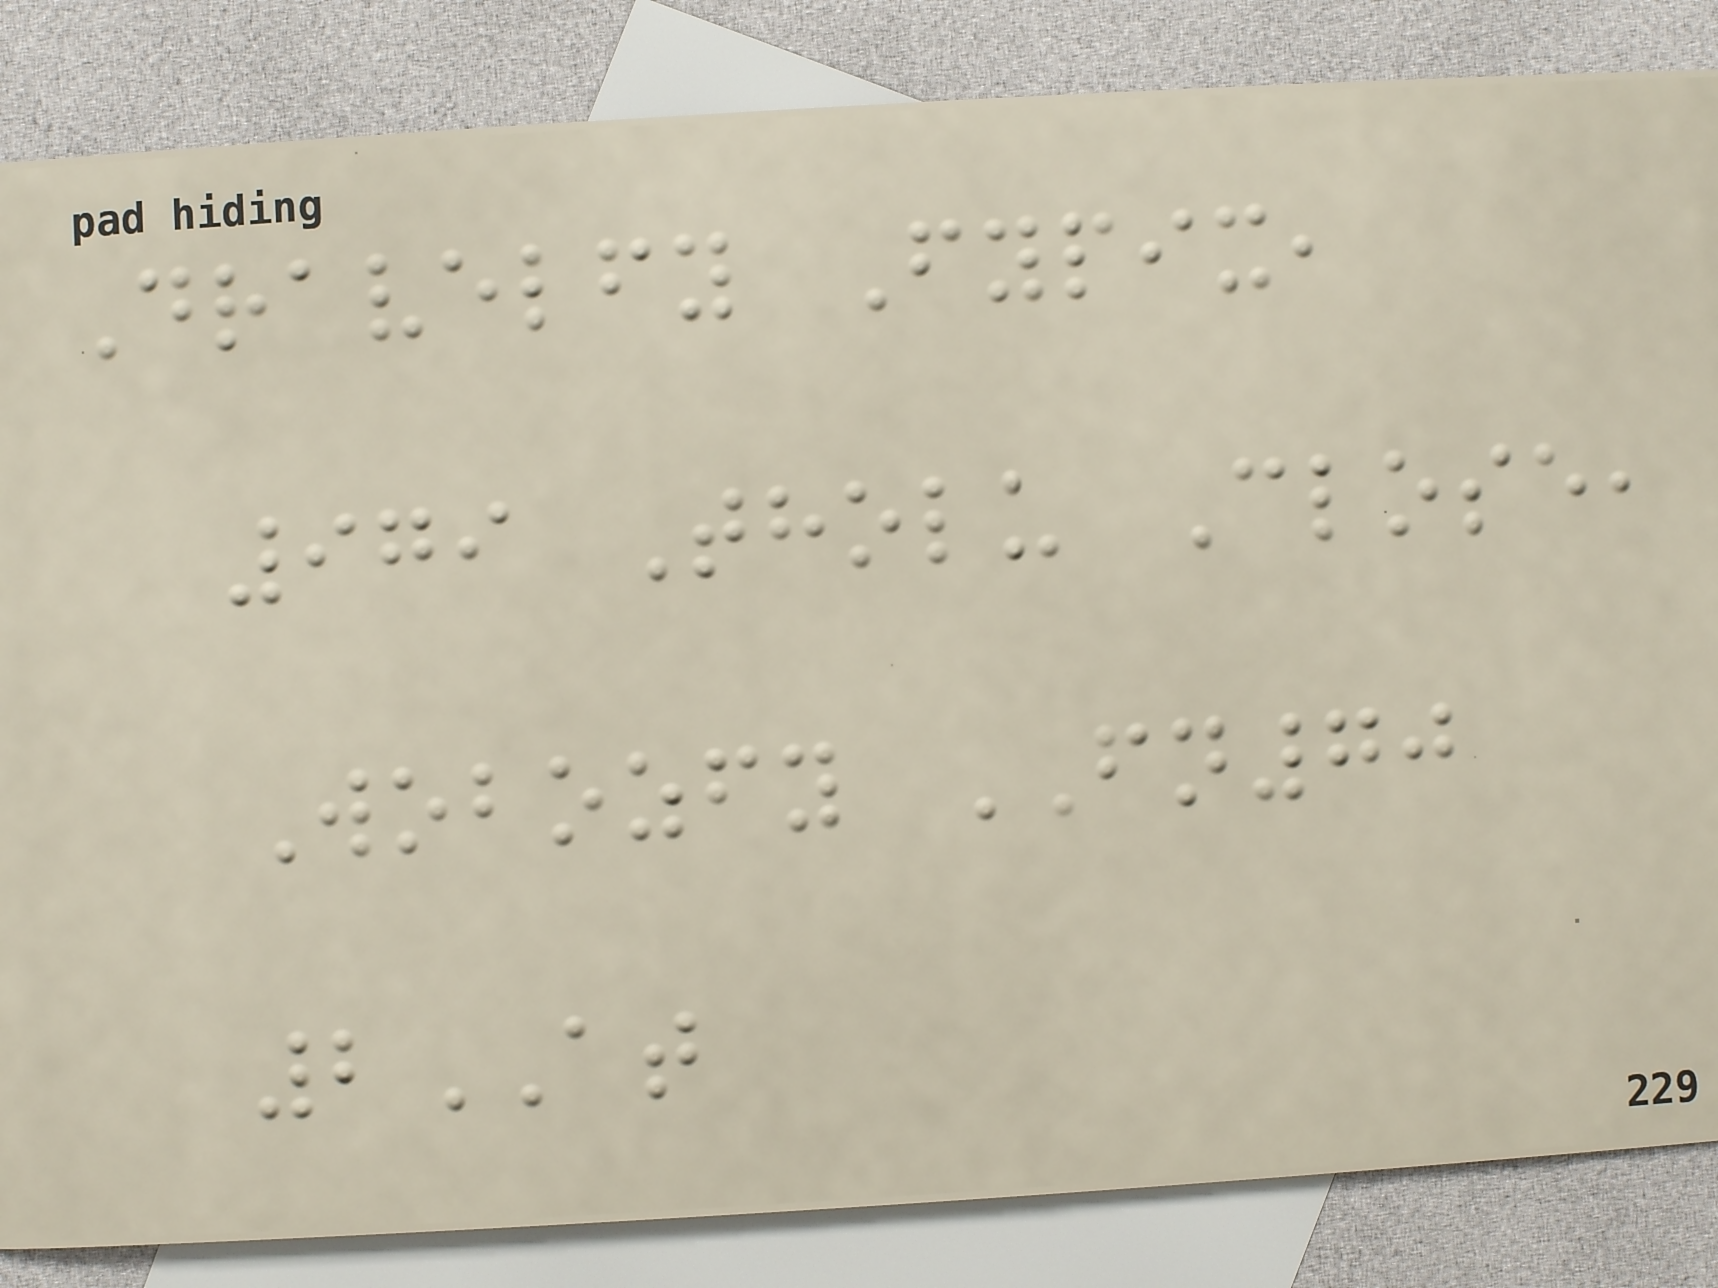Dravelfy Fypix,
979 Tholu Close,
Wobozfy FN70
2AT
